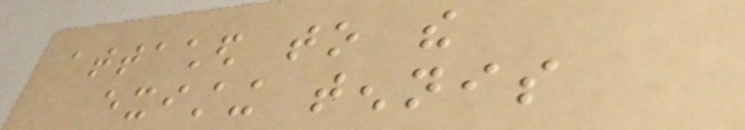attached to the
existing tennis
